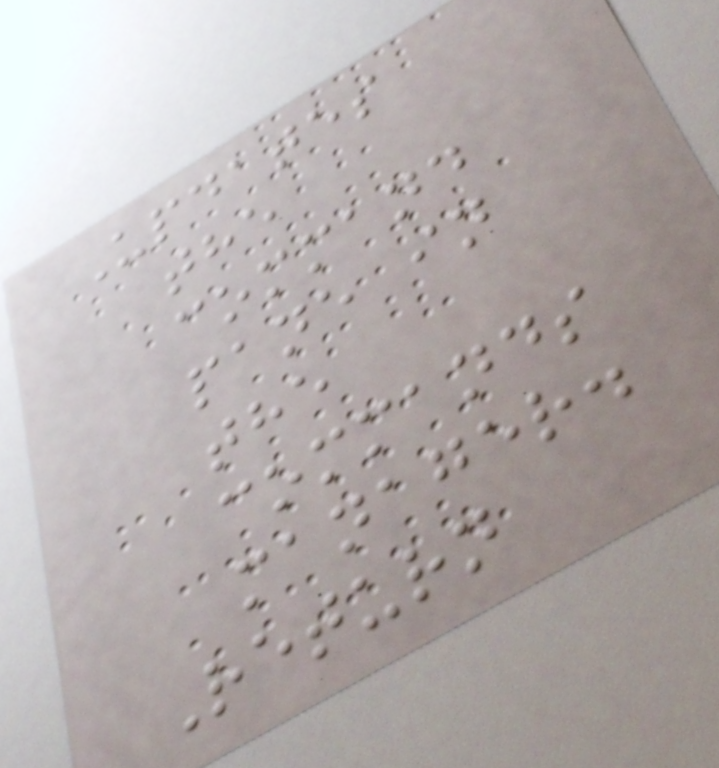Updates
the
command
pane in
the
commands
manager.
Return
